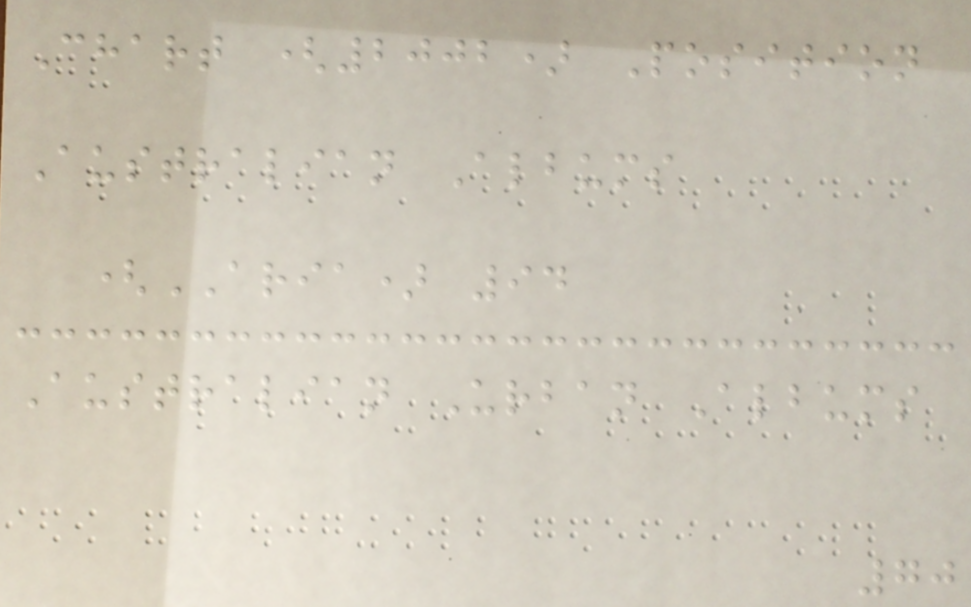Chart (2002) Position
Australian Albums
(ARIA) 94
Australian Urban Albums
70
